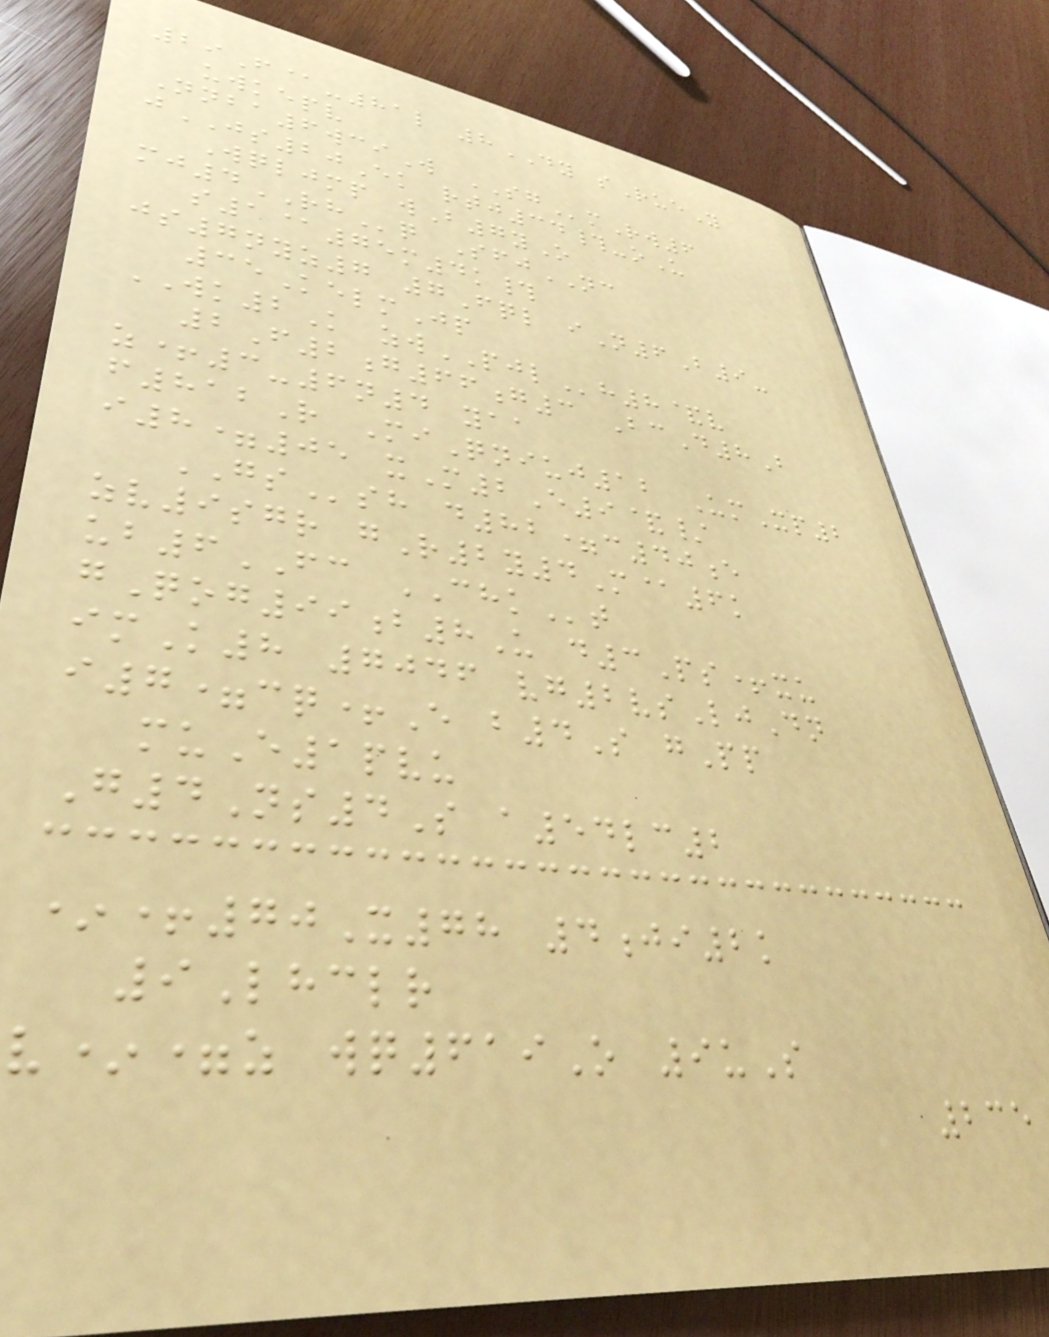29F@-81l 8DY sRueY
uwkepv
Nnba6wciW SGmRw6
jJS20Ek rtj34#-oU
Wqljmp wB7yO
mj4RHq SfjNC
s1@75m4k#
js7nyz7 7Fql iN6B9-
35KelmJp
WK2K zwPJLh8&v
2F2g66g3 BcD8B
z+3-6n4 yaa
f812R MiQniuj12 UmXp2
i8=05 xM2E9&/
GSsh d82=c40e
zv9sgr gR2y4M@6k
ub6FC CHKt
gQog99b8U d3Ps+xu
imK8 7046 vg2vsLjDn
i7=cq+E b4S gPp
muE1pvu
G4Ns4S a54lc2
*+70X78 4ji2k
9Lhclr
v*=z wq619O 9uS
235
